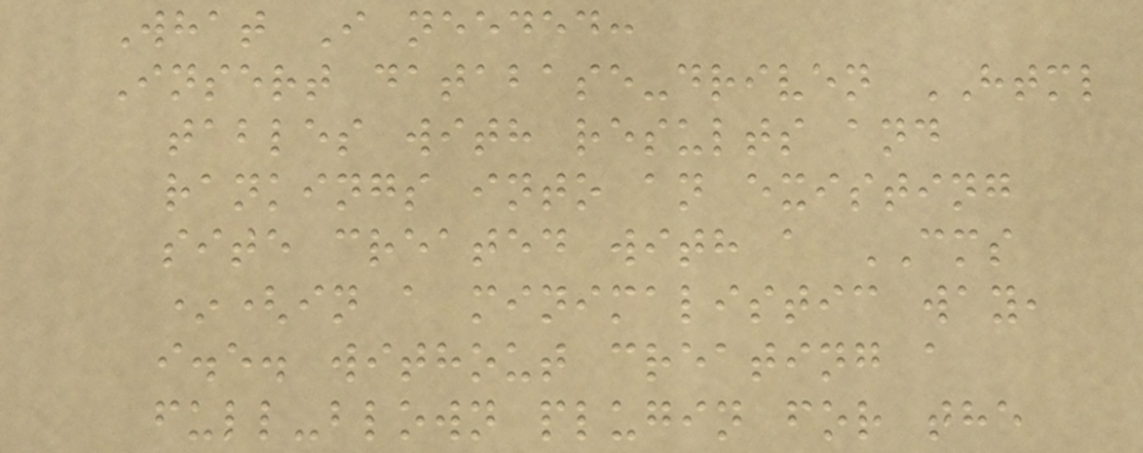What I needed:
Insert database-driven HTML
tables with results and
rankings into an existing
site created with a CMS
*(in a minimalistic way,
i.e. without creating a
full-blown plugin for the
